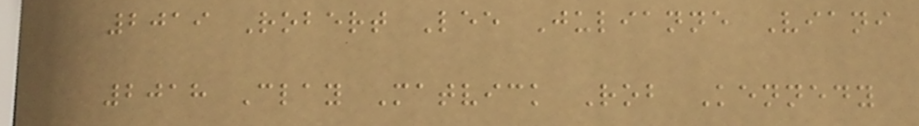2019 Robert Lee Julianne Viani
2018 Clay Matvick Rob Kennedy
